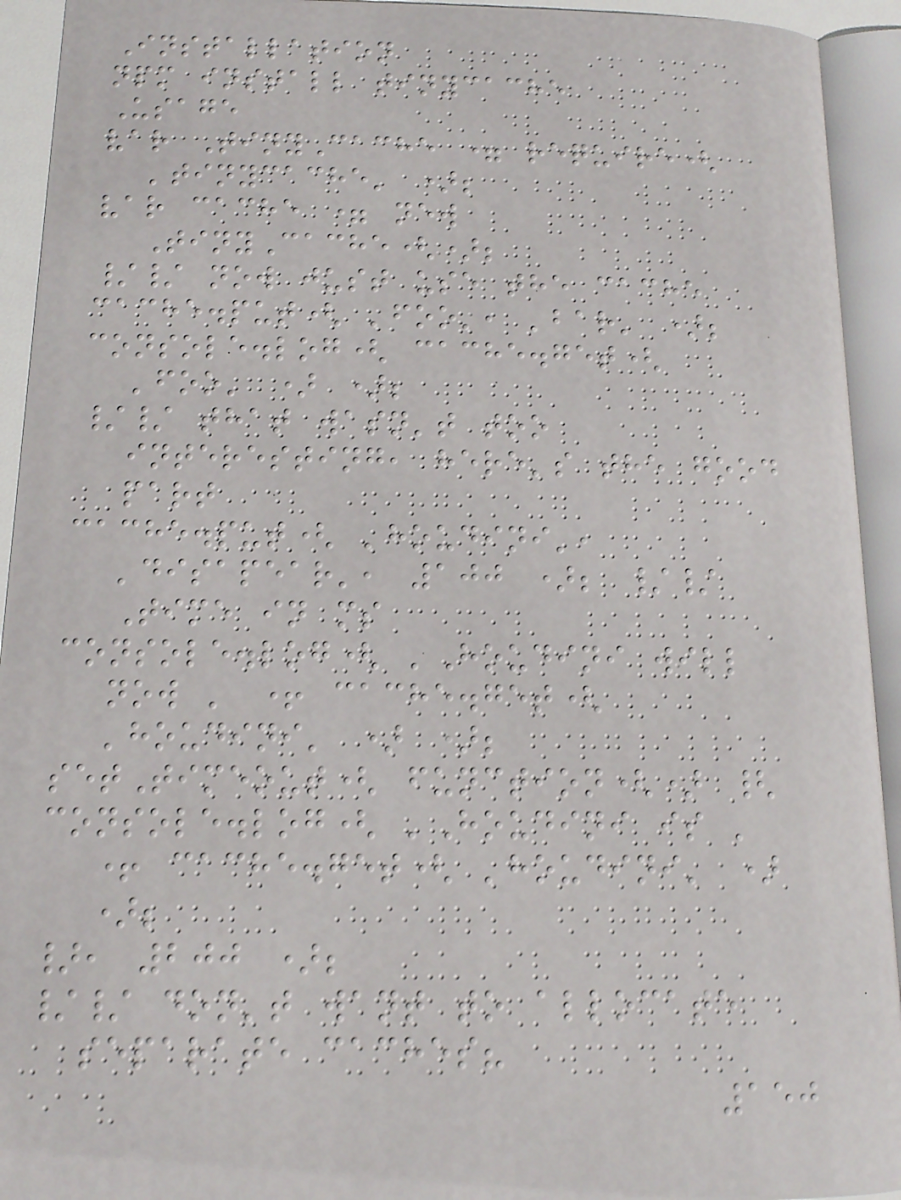Installation
npm install tinycache
Usage
var TinyCache = require(
'tinycache' );
var cache = new
TinyCache();
// now just use the cache
cache.put( 'foo', 'bar' );
console.log( cache.get(
'foo' ) );
// that wasn't too
interesting, here's the good
part
cache.put( 'houdini',
'disapear', 100 ); //
Time in ms
console.log( 'Houdini will
now ' + cache.get(
'houdini' ) );
setTimeout( function() {
console.log( 'Houdini is '
+ cache.get( 'houdini' )
);
}, 200 );
// don't want to allocate
separate caches?
150
